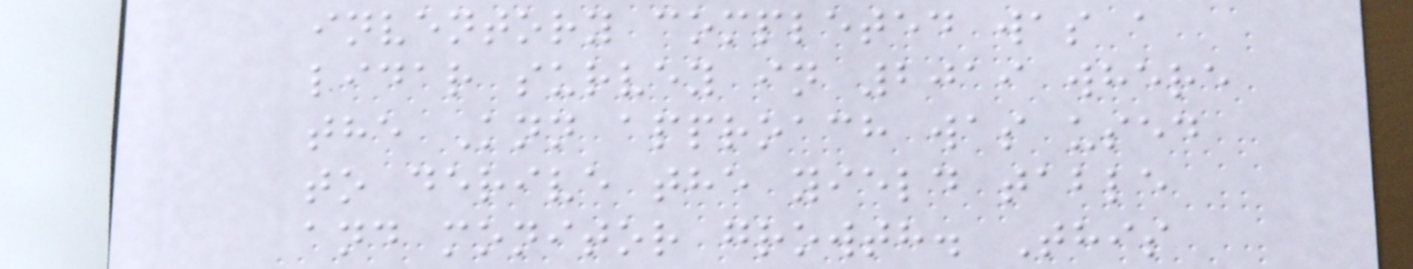inventory completed was a
lidar survey in 2019 where
the Knn approach was used
to derive the yield table
and monitor growth. This
